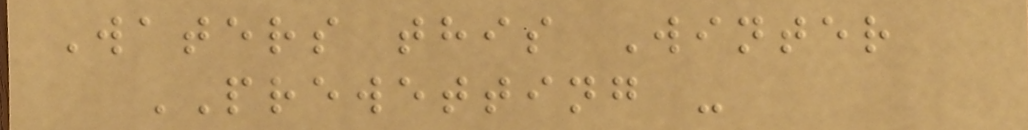Waters this Winter
PREWETTING -
